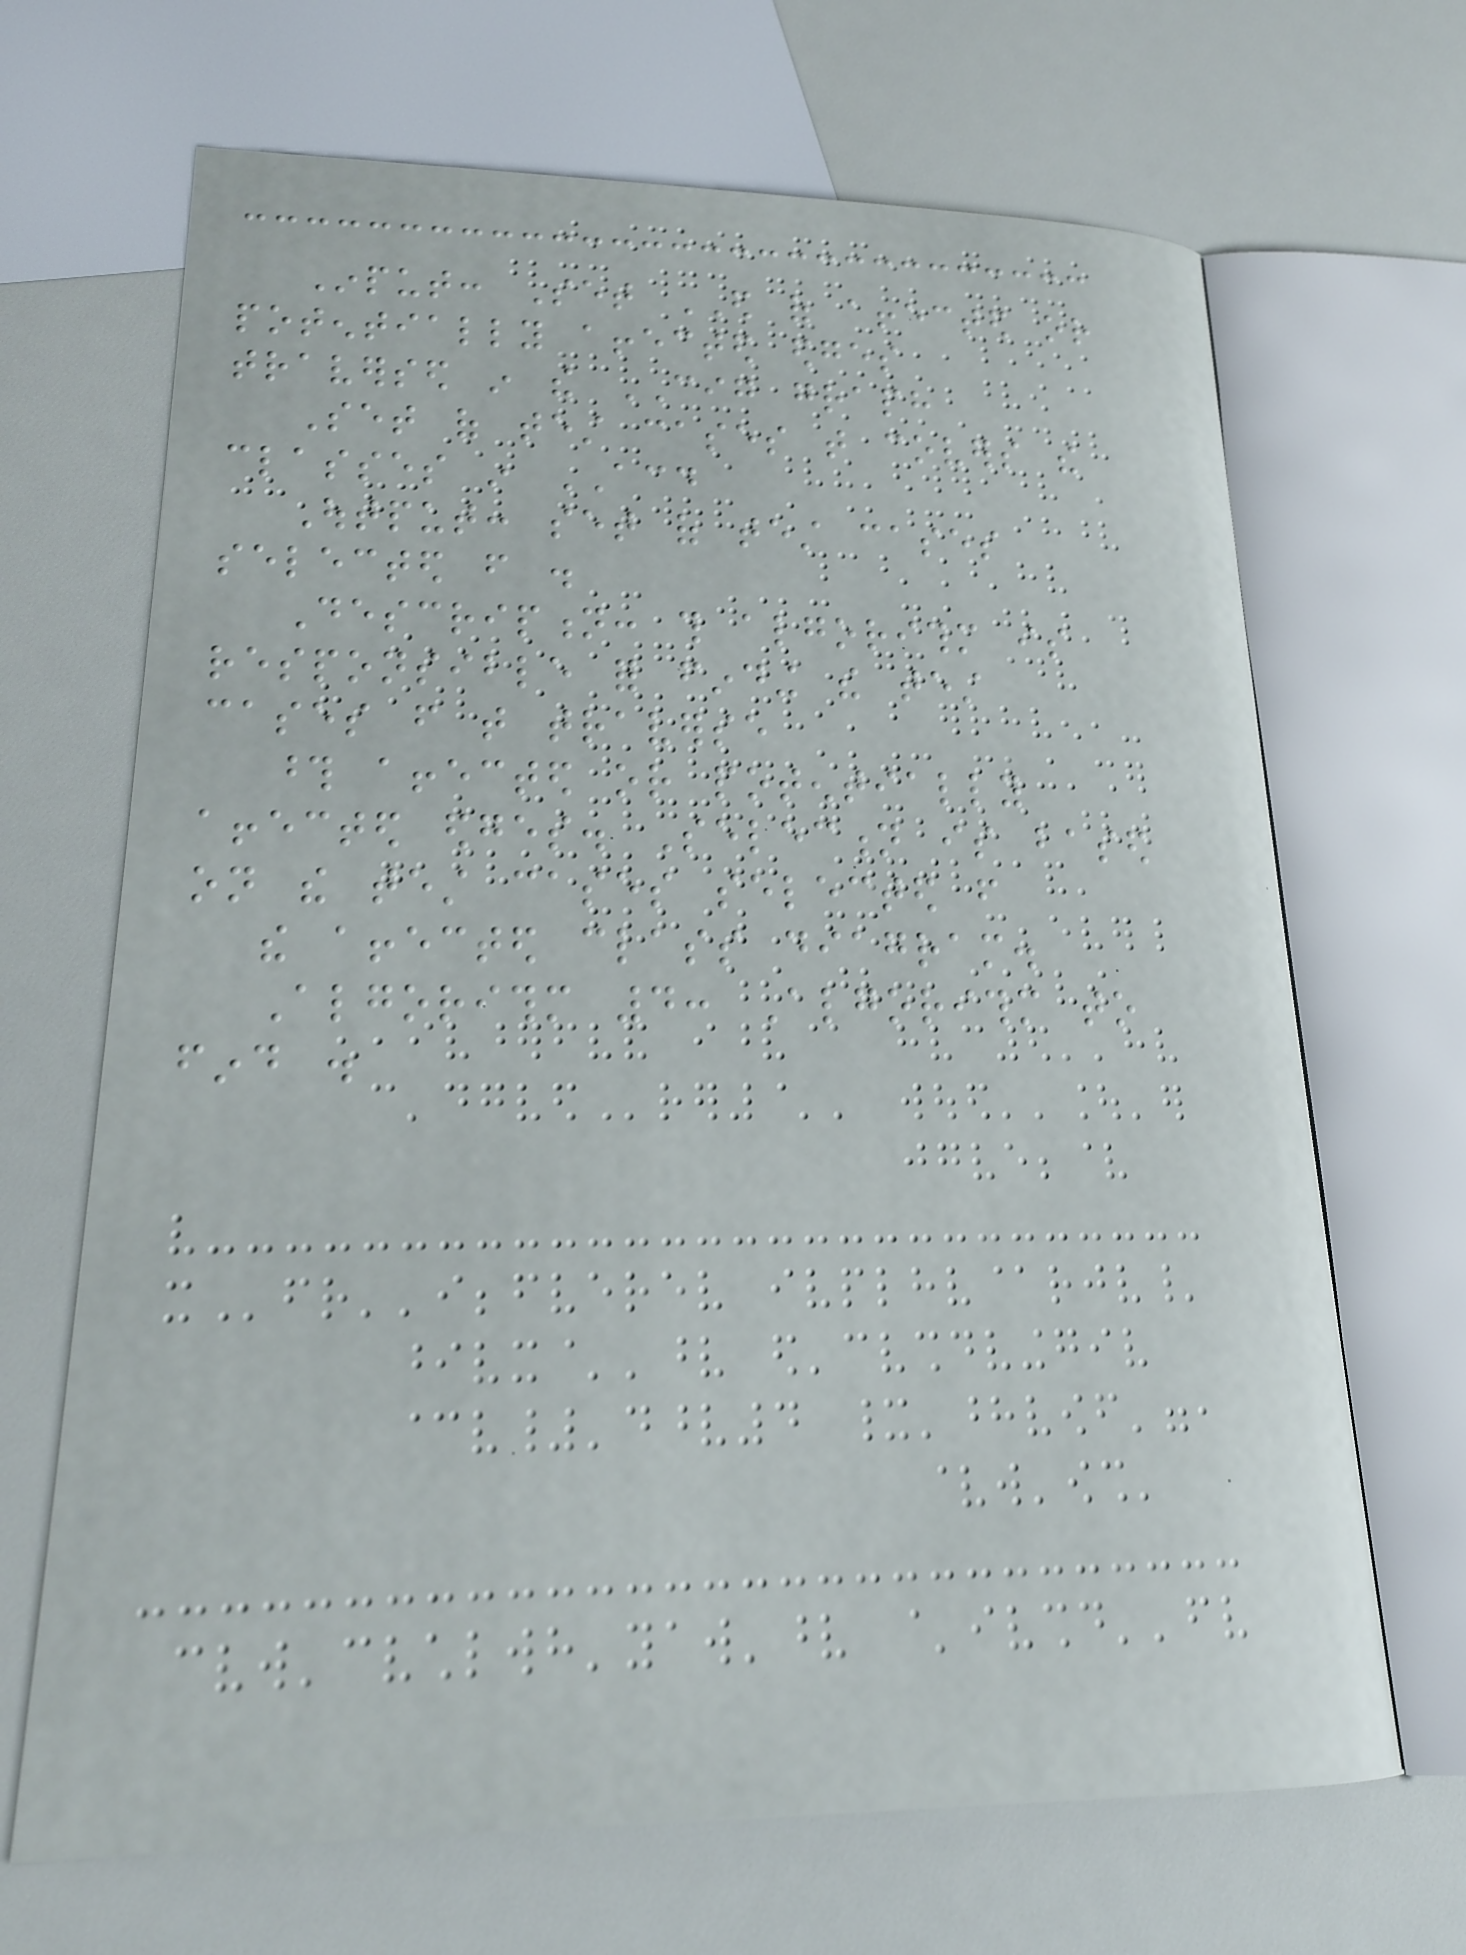Input: Set ED of affected or
potentially affected edges
traversed in the CIG graph
Set of test cases that covers the
classes in ACD
Output: set of test cases
selected from .
Description: this algorithm is
responsible for finding the test
cases from that traverse
those affected or potentially
affected edges. Selection is based
on the test cases selected from
the affected class diagram.
Algorithm 4: Algorithm to
find .
